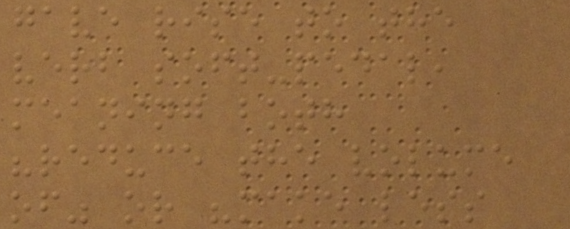gave rise to the
verb soft-pedal,
meaning both
"reduce the volume
of" or "make less
